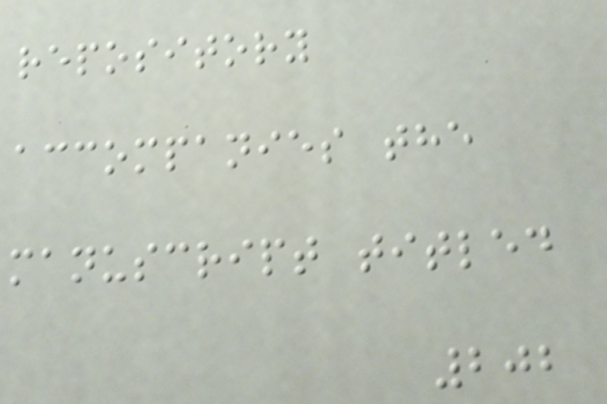repository
accompanies the
manuscript titled
202
